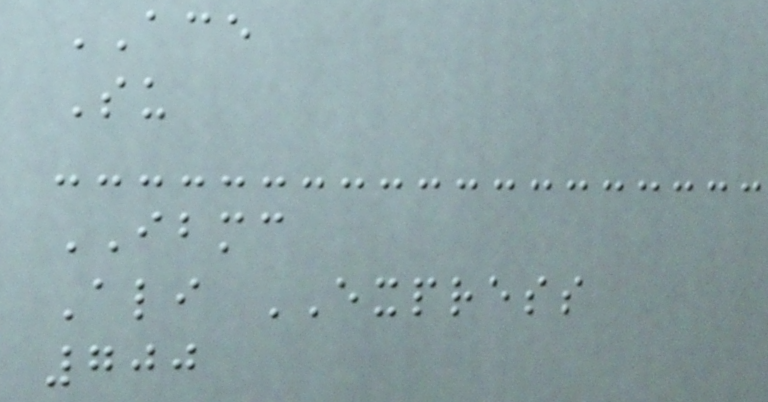ACE
Su
IBMC
Ali EXPRESS
700
